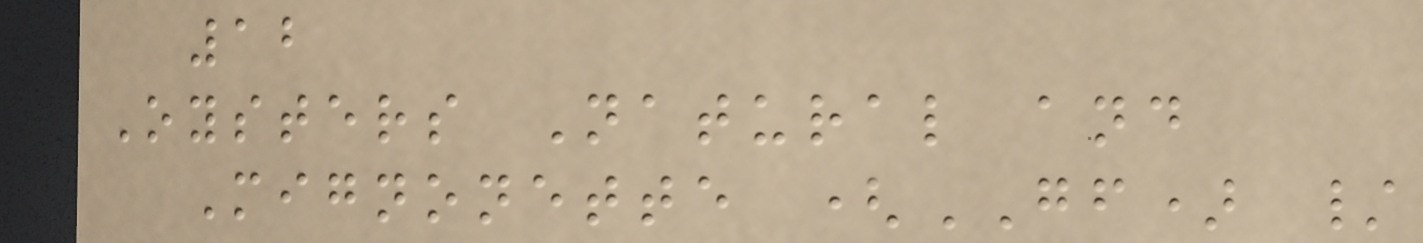12
Oysters Natural and
Mignonette (GF) /
